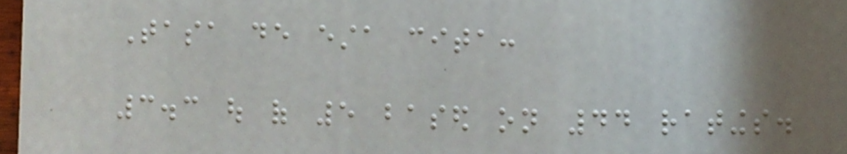Tasa de esta cita:
3.3 out of 5 based on 44 ratings.
